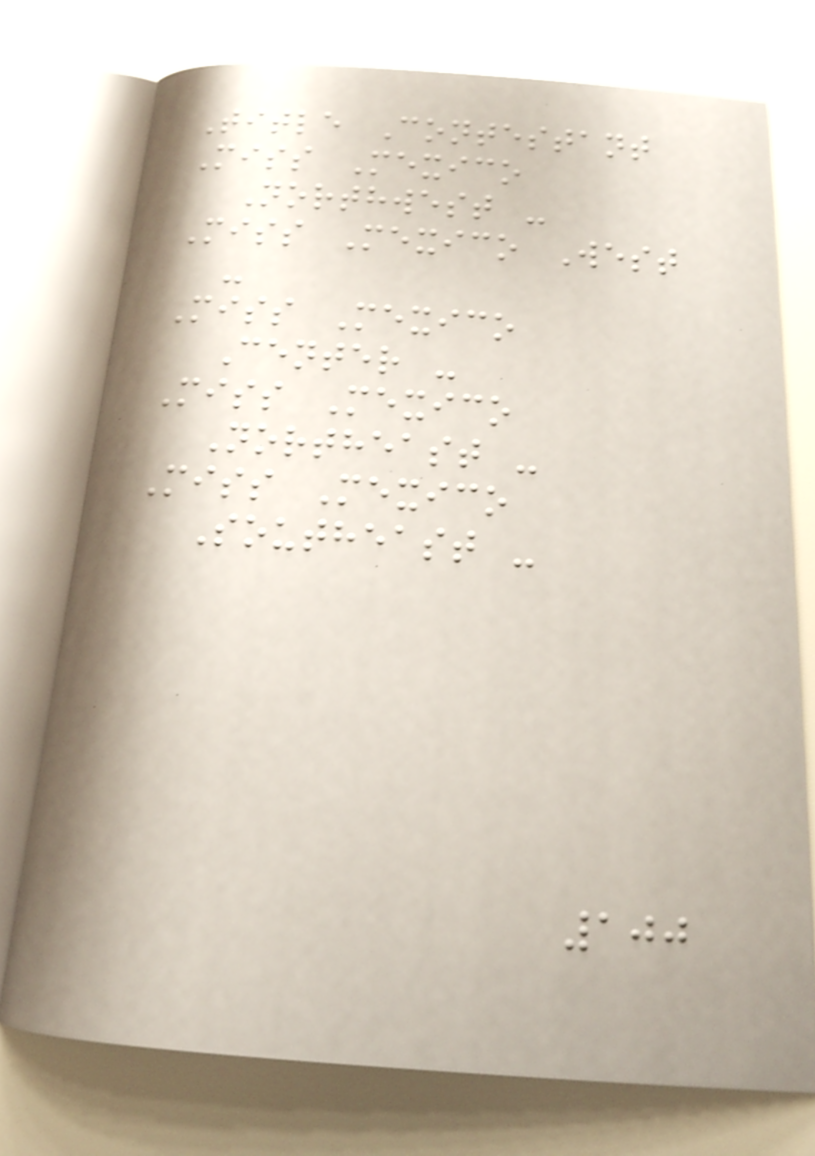Title Contestant
Miss Mexico
Northwest -
Miss Mexico West
-
Miss Mexico
Center -
Miss Mexico
Northeast -
Miss Mexico
Southeast -
100
